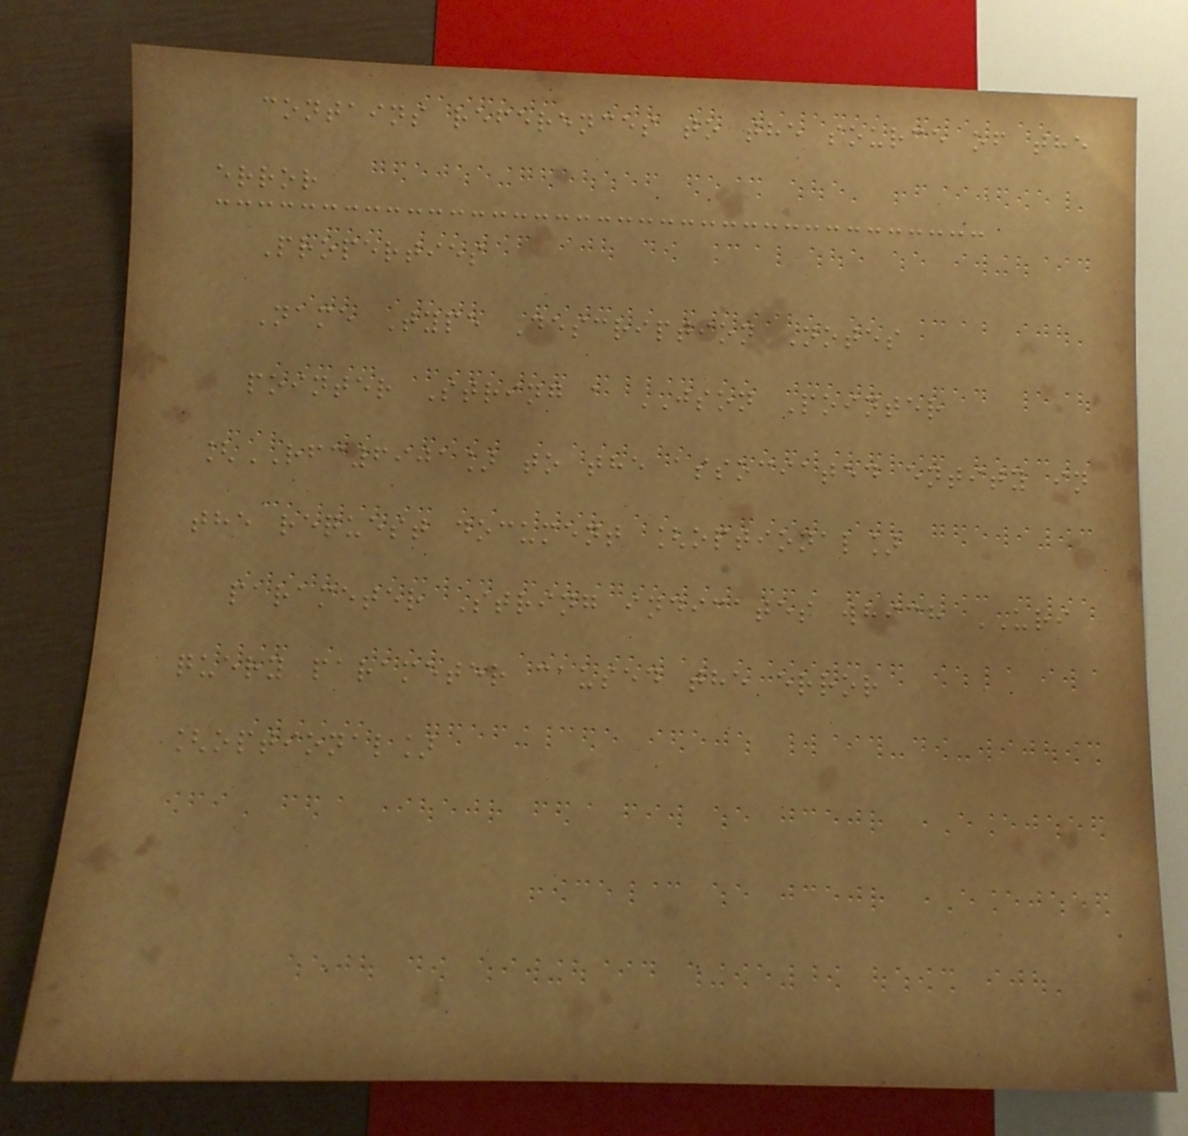contains references to the source of the
error
Properties
Name Type Description Notes
pointer String a JSON Pointer
[RFC6901] to the associated entity in
the request document [optional]
parameter String indicates which URI
query parameter caused the error
[optional]
